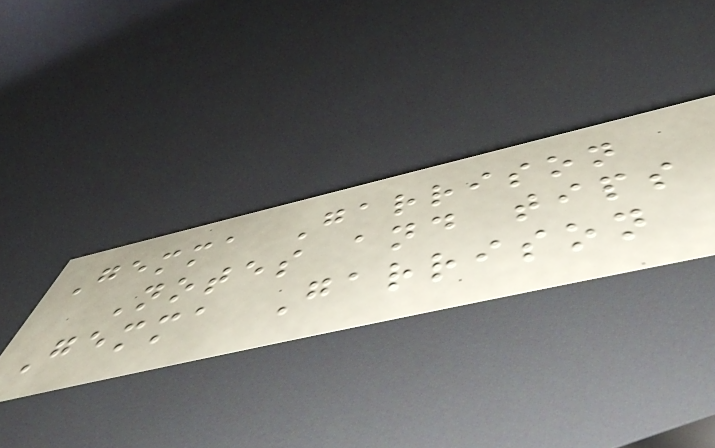Gemma Garrison
Notes and tips
Gemma Garrison
